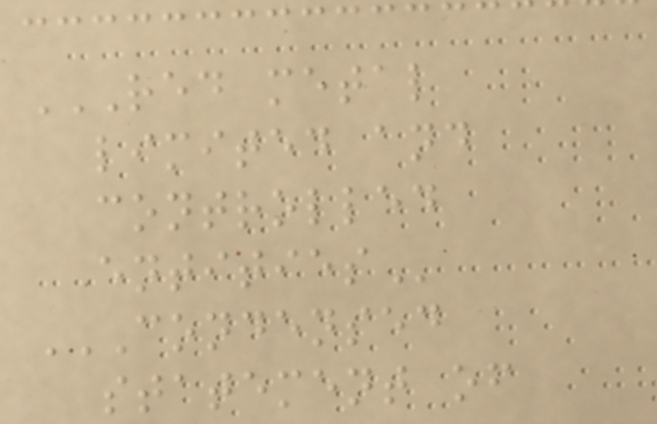RED METAL
LIMITED AND
CONTROLLED
ENTITIES
CONDENSED
STATEMENT OF
